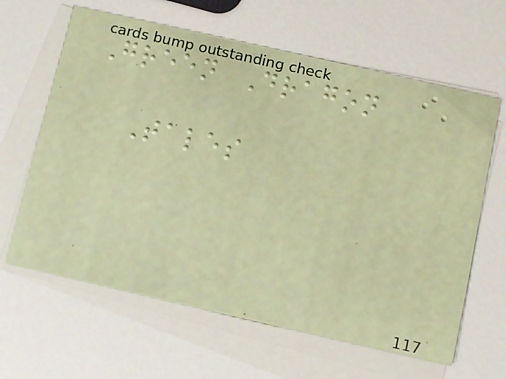Green Dragon
Tales
